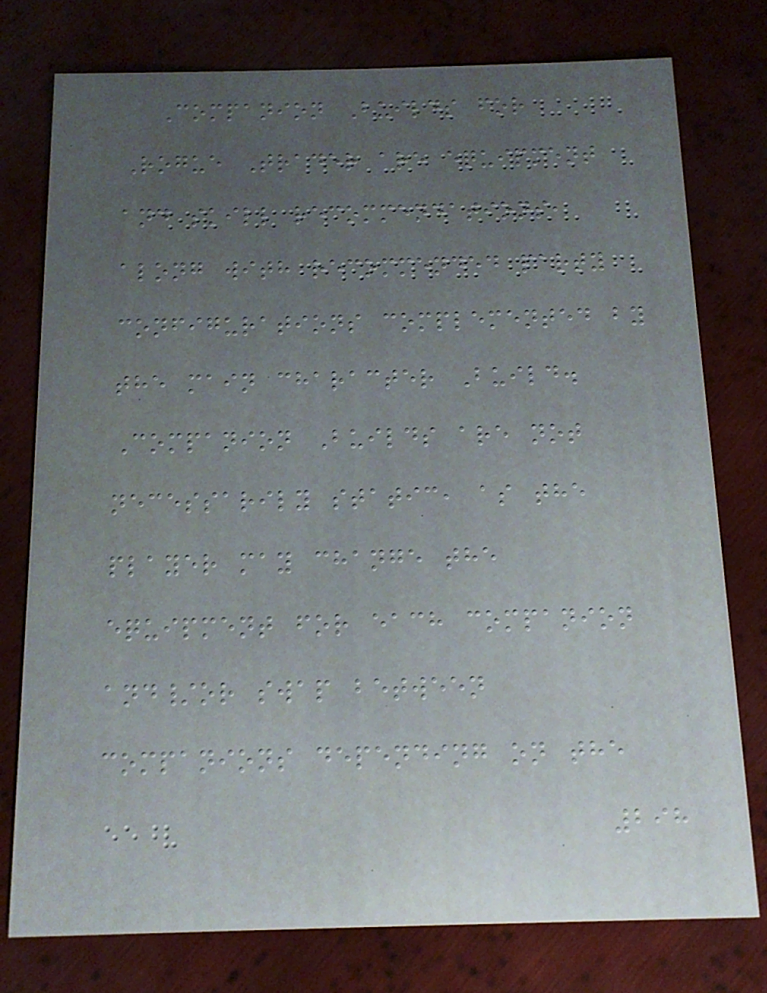Companion Builds for
Rogue Trader are equipment
and skill recommendations,
along with recommended party
configurations complemented by
the main character Build.
Companion Builds are not
necessarily static, as the
player may change the
equipment for each companion
and/or swap between
companions depending on the
298
